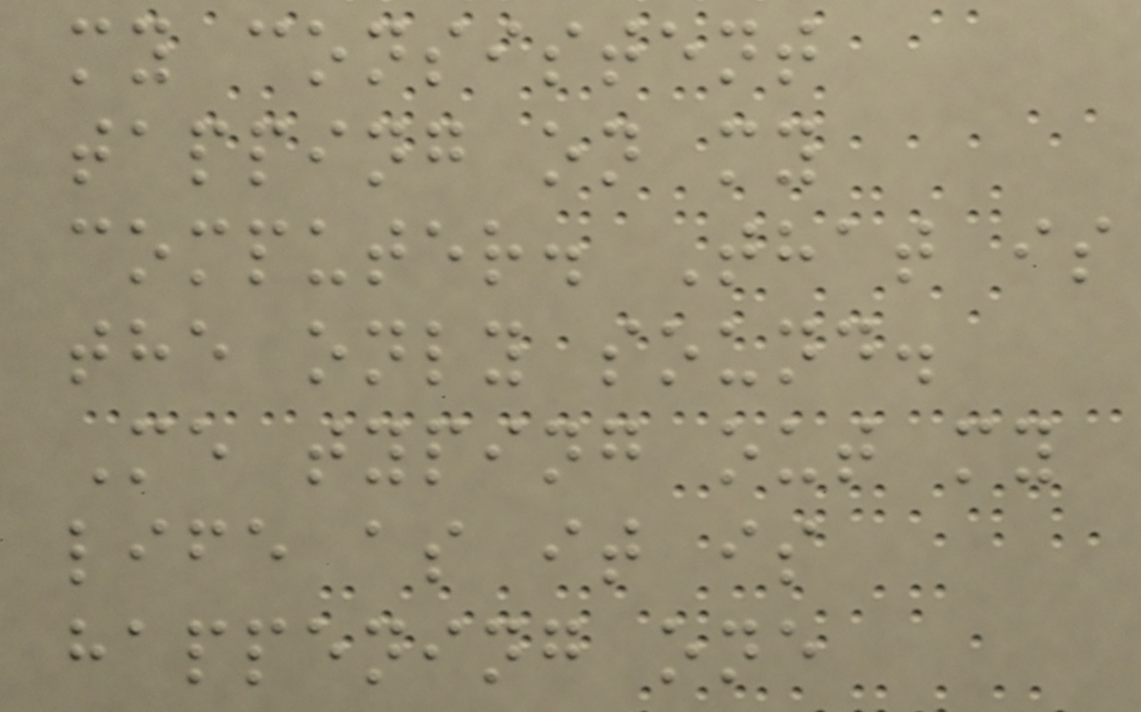my consistent
tapping on my
computer. That is
the only sound.
Me typing out my
life as it is
happening one
